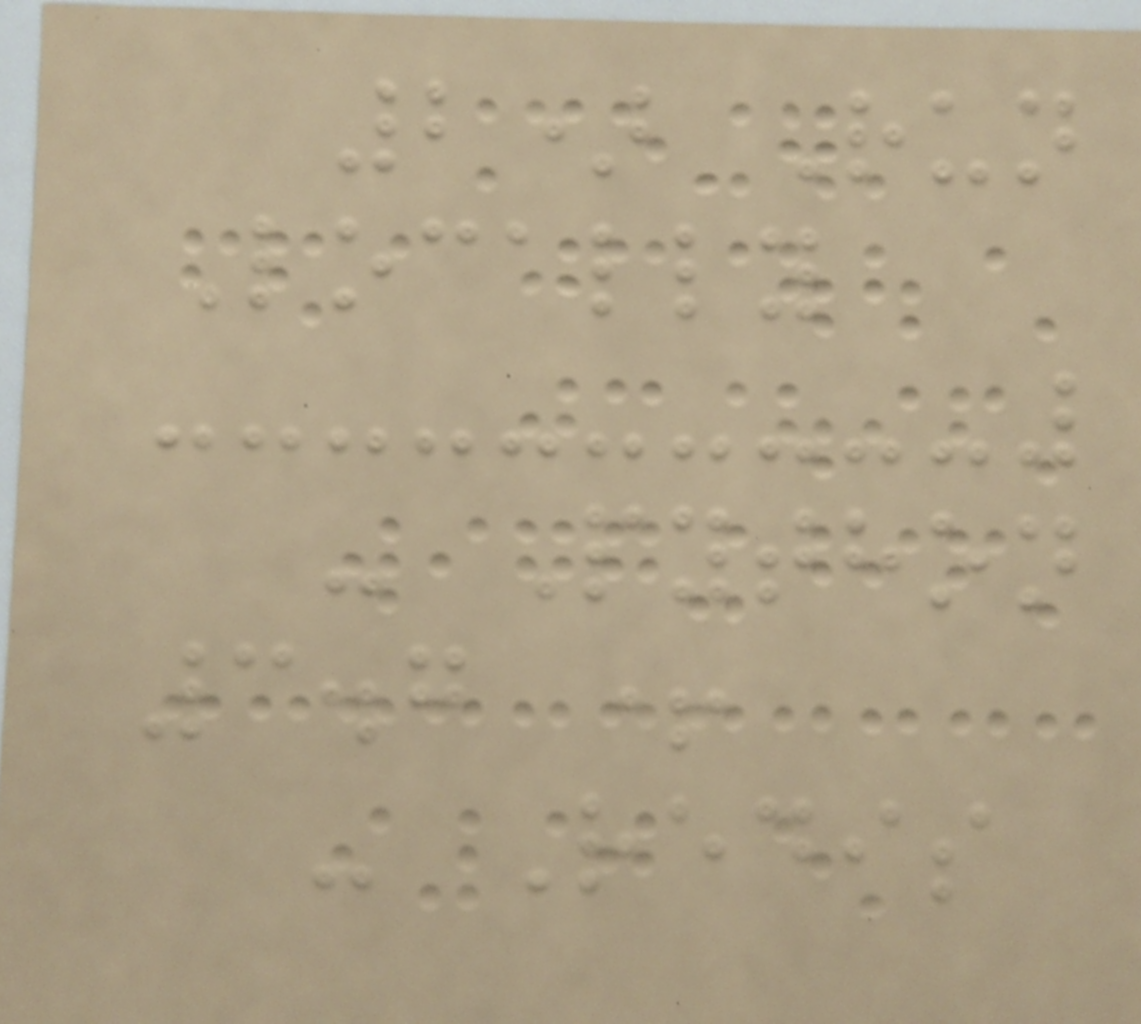2) Run
Locally
- Python
3.7 +
- Redis
